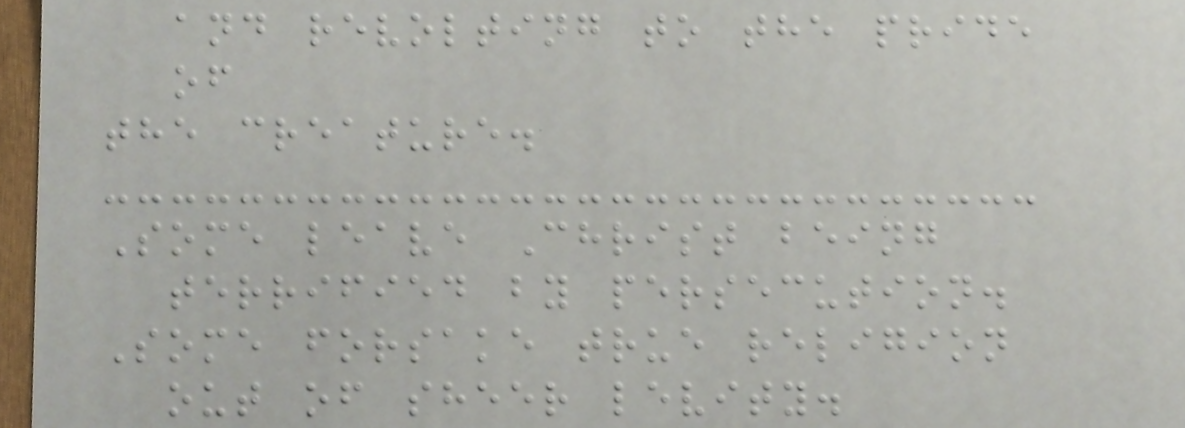and revolting to the pride
of
the creature.
Some leave Christ being
terrified by persecution.
Some forsake true religion
out of sheer levity.
